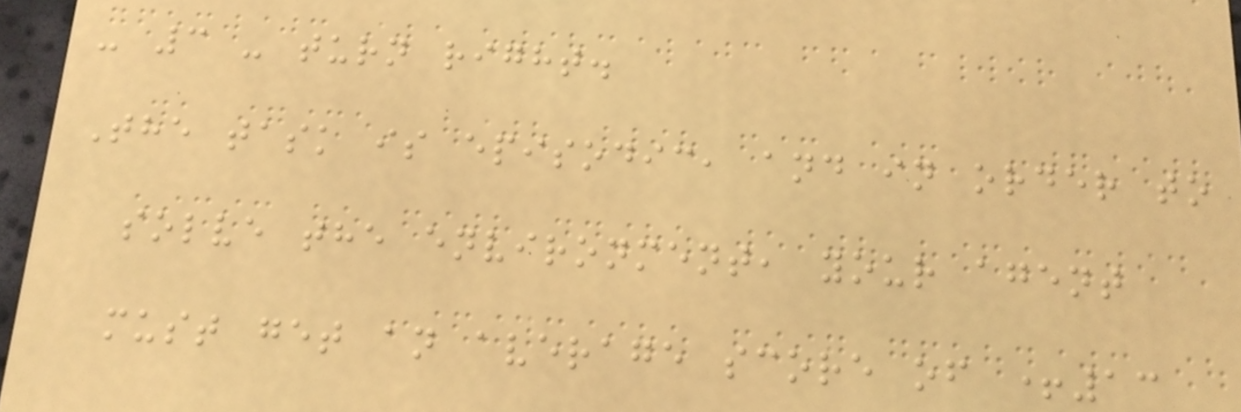- 3 - turn right.
The task is episodic, and in order to
solve the environment, your agent
must get an average score of +13
